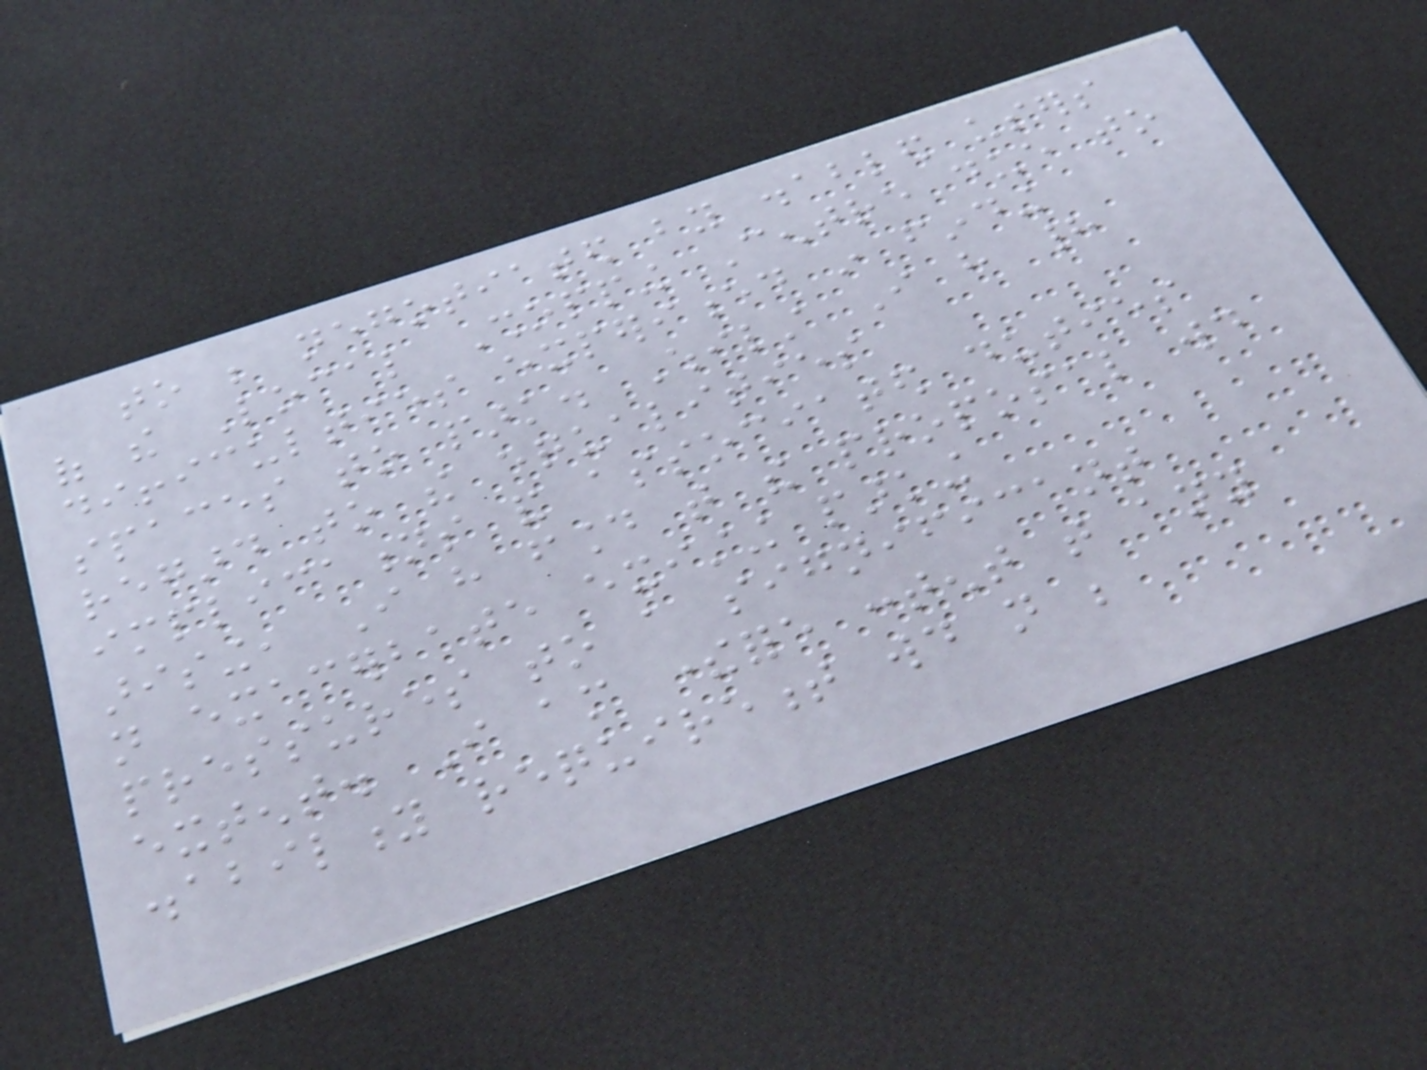to be negotiated by disabled users
of the Local Shopping Centre due to
difficulties experienced in finding
spaces to park. Whilst I have had
regard to the equalities
implications and associated duties
arising, I have found that the proposal would
not exacerbate existing parking
pressures to a significant
extent. I am therefore content that any
disability requirement would not be
